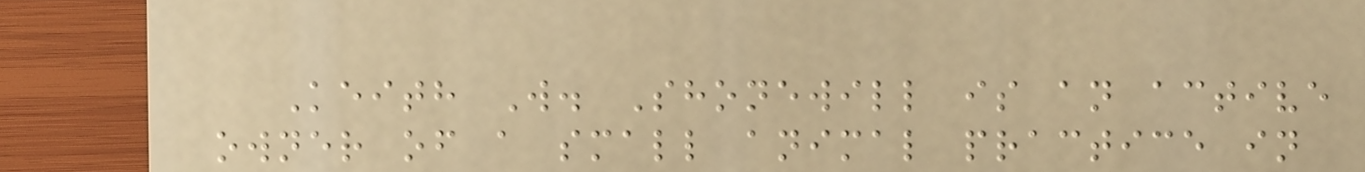Keith W. Shonewill is an active
owner of a small animal practice in
